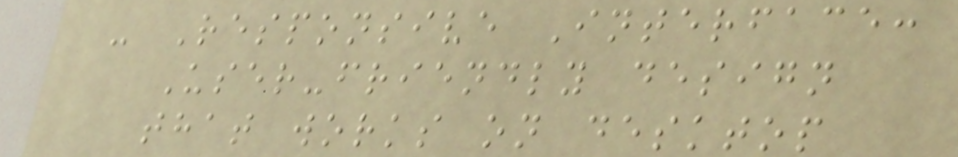- Responsive Interface:
User-friendly design
that works on desktop
